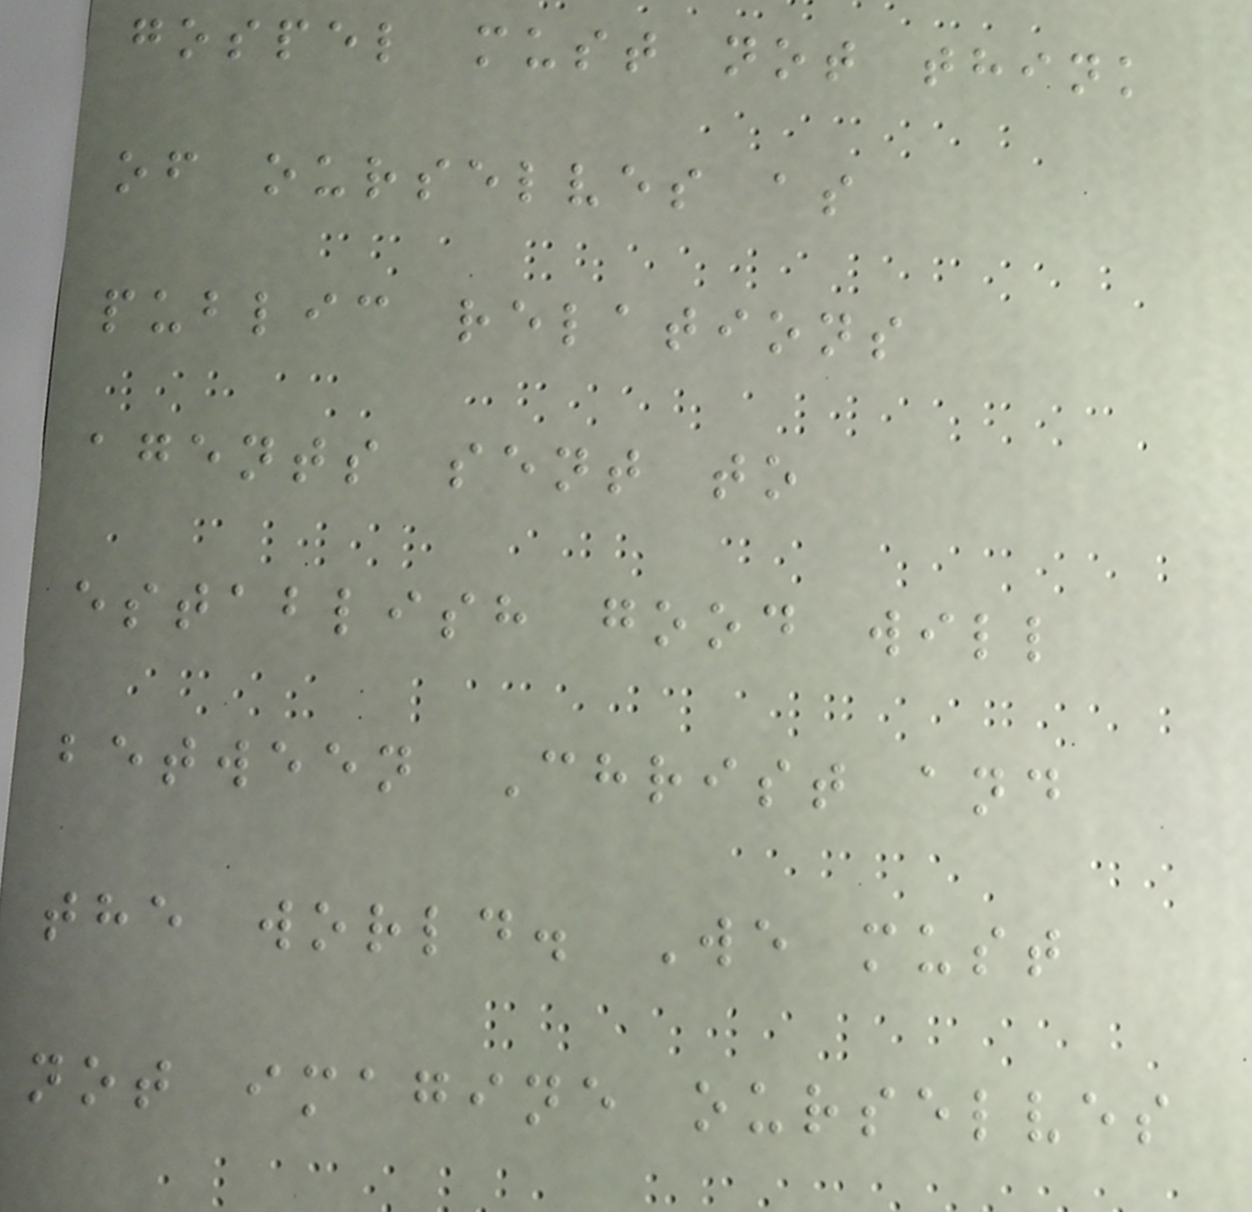gospel must not think
of ourselves as
public relations
agents sent to
establish good will
between Christ and
the world. We must
not imagine ourselves
